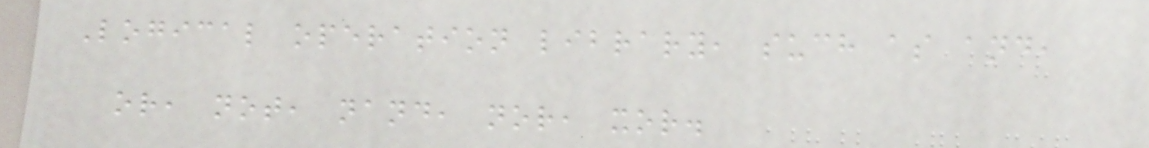Logical operation library, such as and,
or, not, nand, nor, xor.
